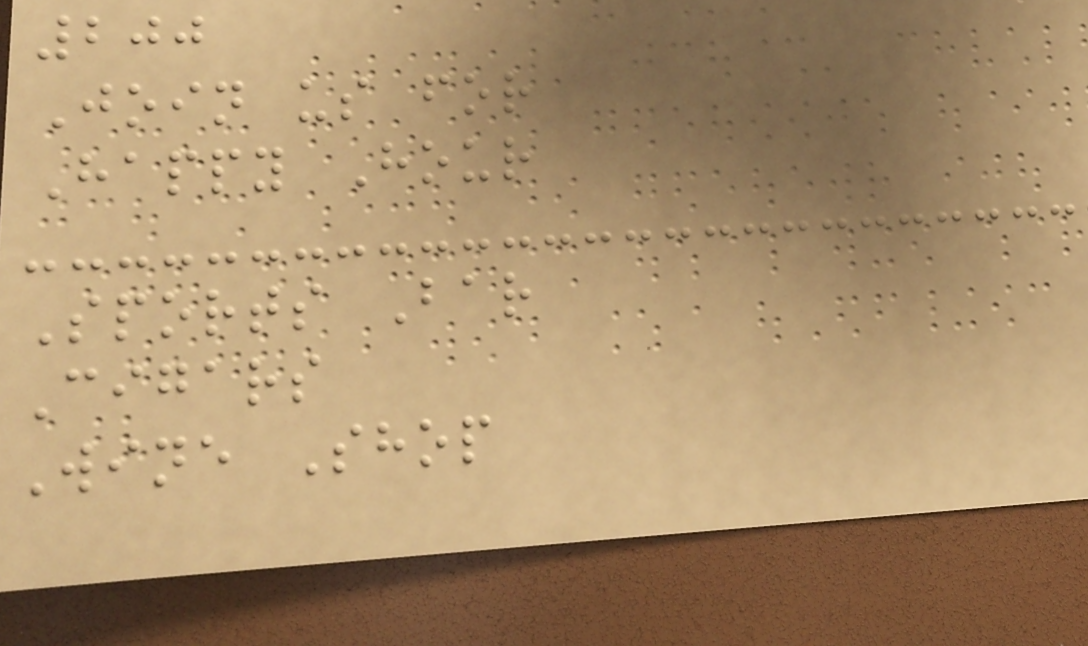200
Join us for
Happy Hour
Sports Bar
Cigars
Wine Shop
